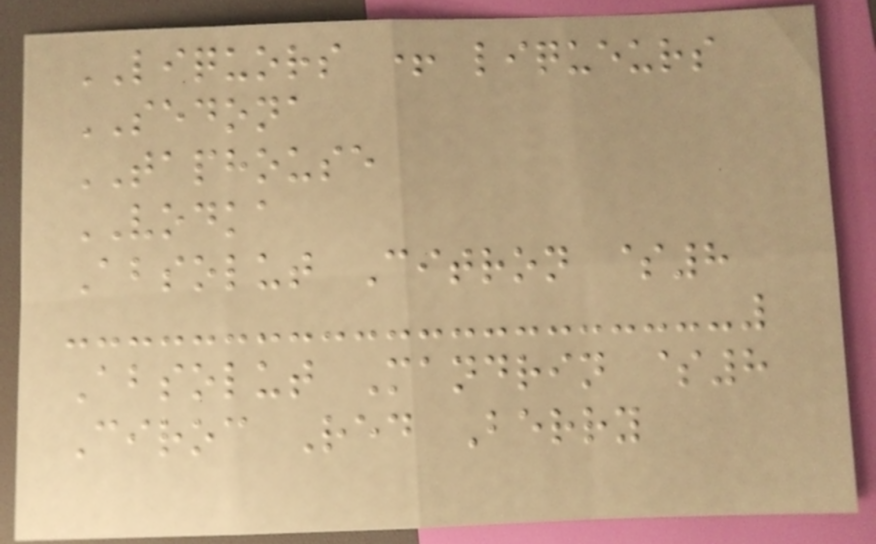LIQUORS + liqueurs
SEDONA
TAPHOUSE
VODKA
Absolut Citron $8
Absolut Mandrin $8
Ciroc Red Berry
